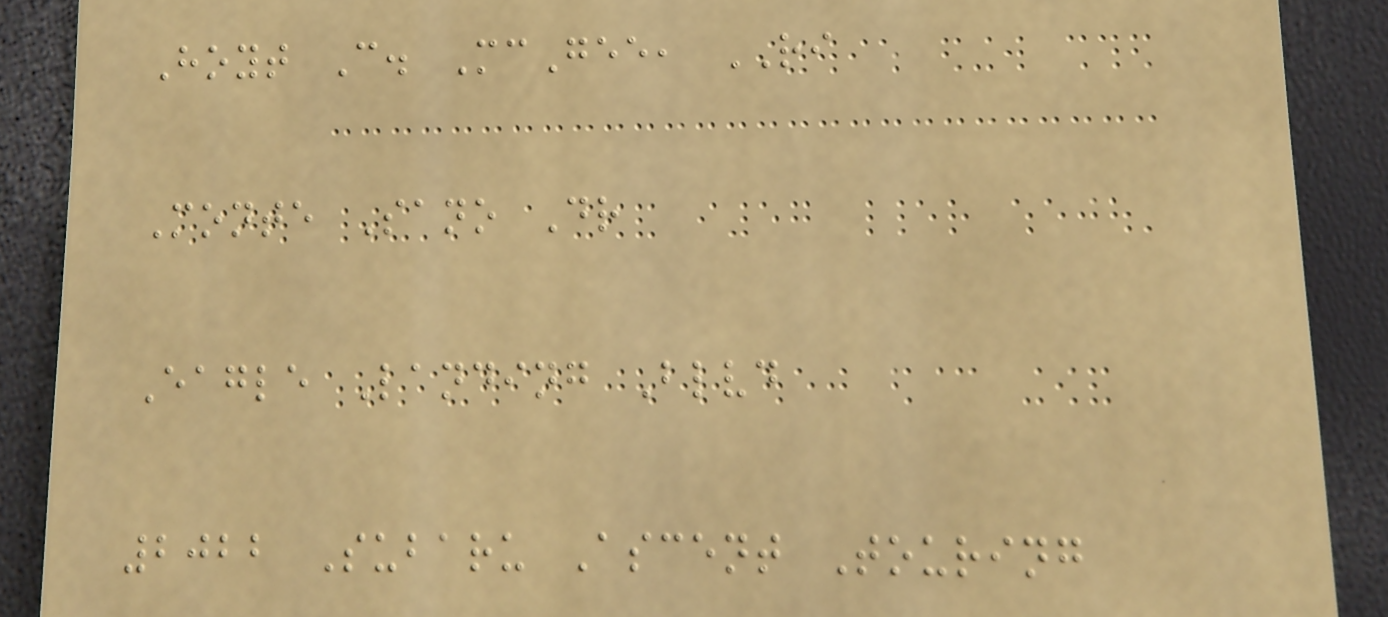Hoyt C. McGee, RI
Monte Sano Dr
Eagle Landing Blvd
2022 Subaru Ascent Touring
